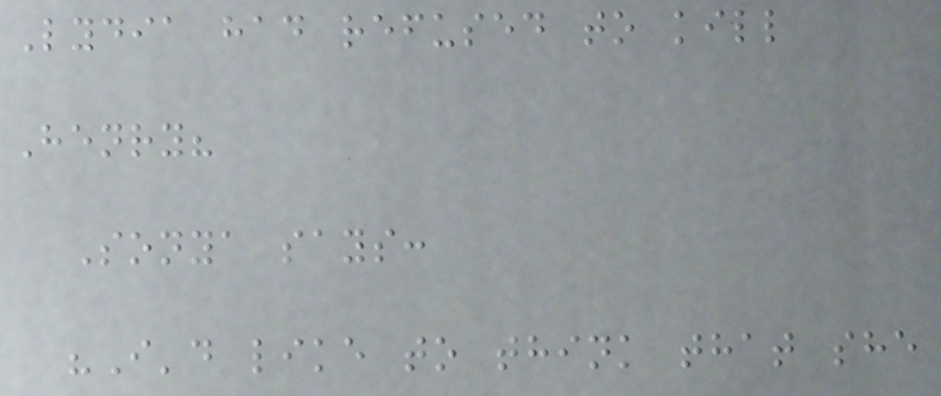Lydia had refused to kill
Henry?
Sonya says:
"I'd like to think that she
